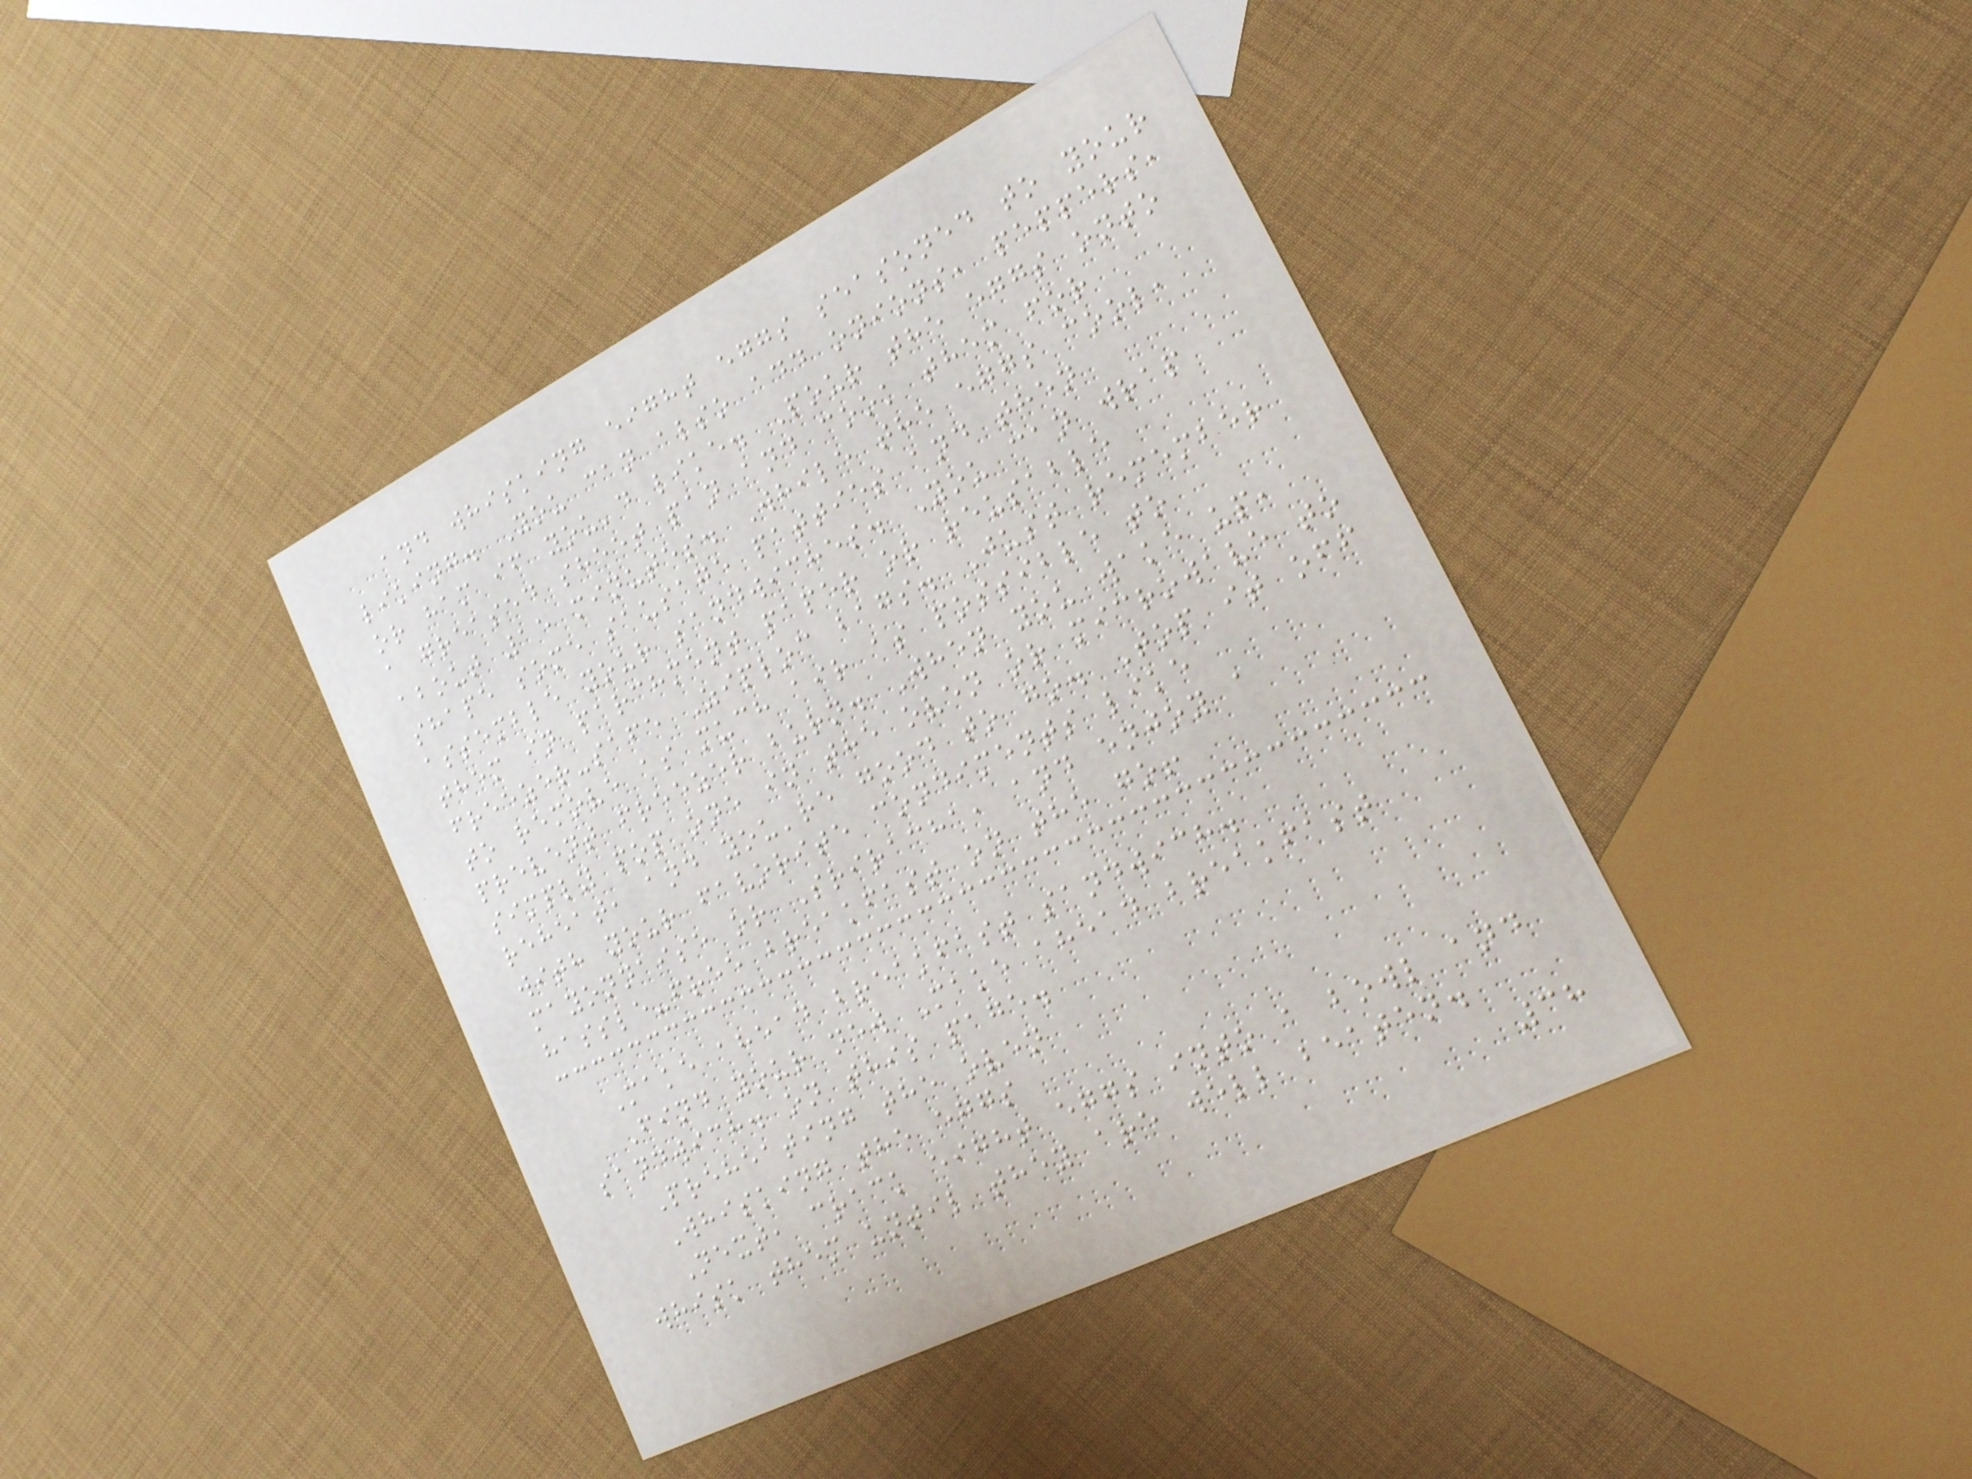and whisking eight eggs seasoned to your
liking. You can also add onions, peppers,
or ham if you'd like. Pour the eggs onto
a greased sheet pan and cook them for
about 15 minutes. While the eggs cool,
shape some sausage patties and then
assemble your sandwiches. You can wrap
them in parchment paper or reusable
freezer-safe Ziploc bags. Just remember
to remove as much air as possible to
prevent freezer burn. When you wake up,
simply pop one in the oven or microwave to
reheat, and you're good to go. Top it off
with your favorite condiments like
mayonnaise or Sriracha, and enjoy a
hassle-free breakfast on the go!
Make ahead breakfast sandwich.
Find your new Make ahead breakfast
sandwich. on this page.
Preheating the oven
Whisking the eggs
Next, crack eight eggs into a bowl and
whisk them until they are well beaten.
38
